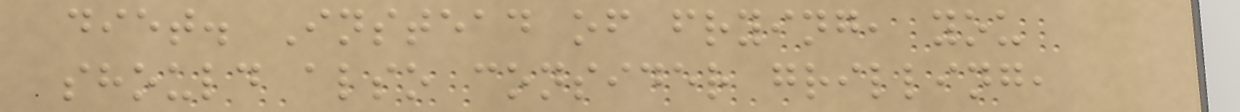diet. Instead of frying, you
should also consider grilling,
